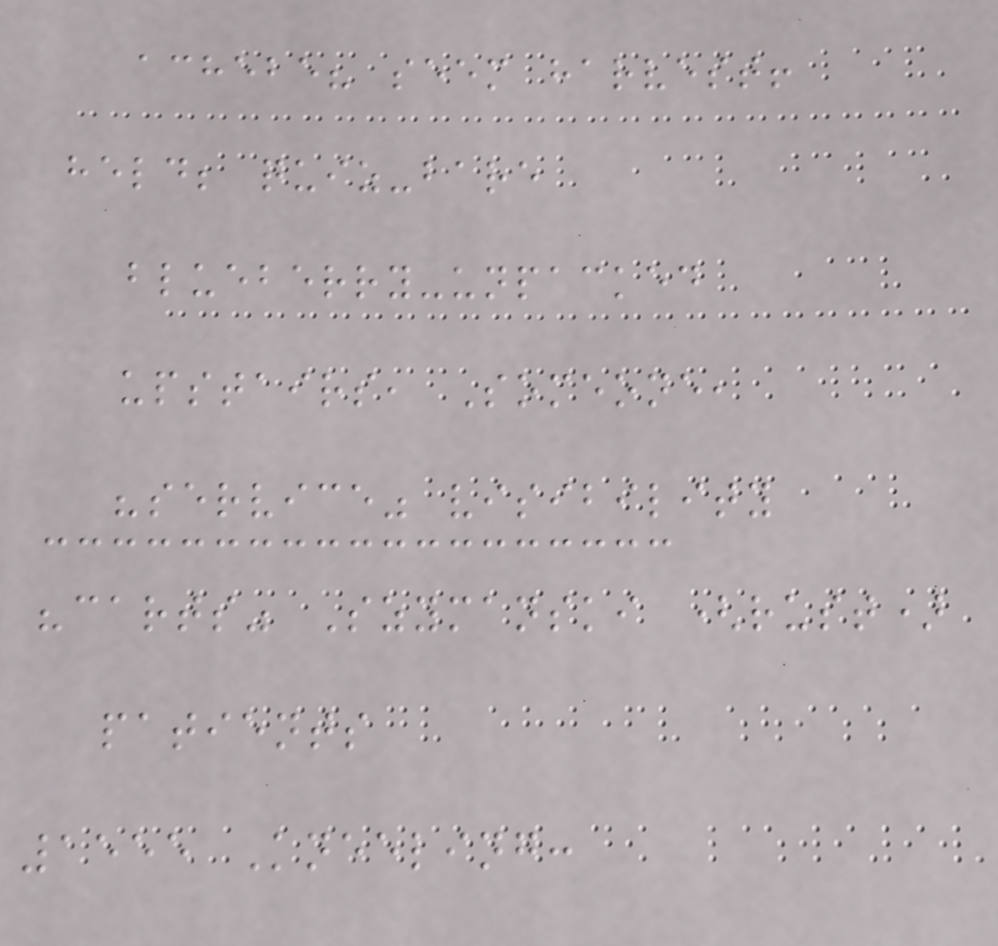achebe? seem harvest!
held; quiz-bare
blueberry-unpacked
upstairs, Someone,
"service" visibility
"carts" Szymanski (rust)
patients
1555 Kneeling:
